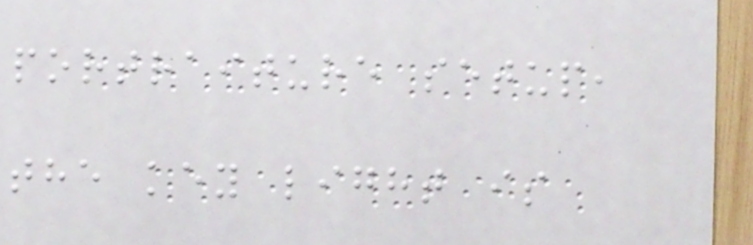portraiture setup,
the key light is
